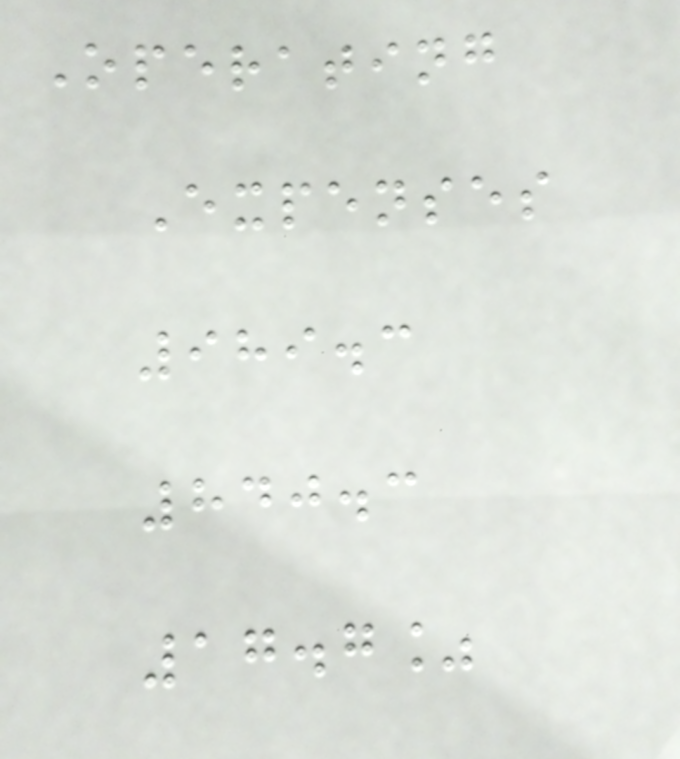Operating
Expenses
989.3
840.3
17.7%
